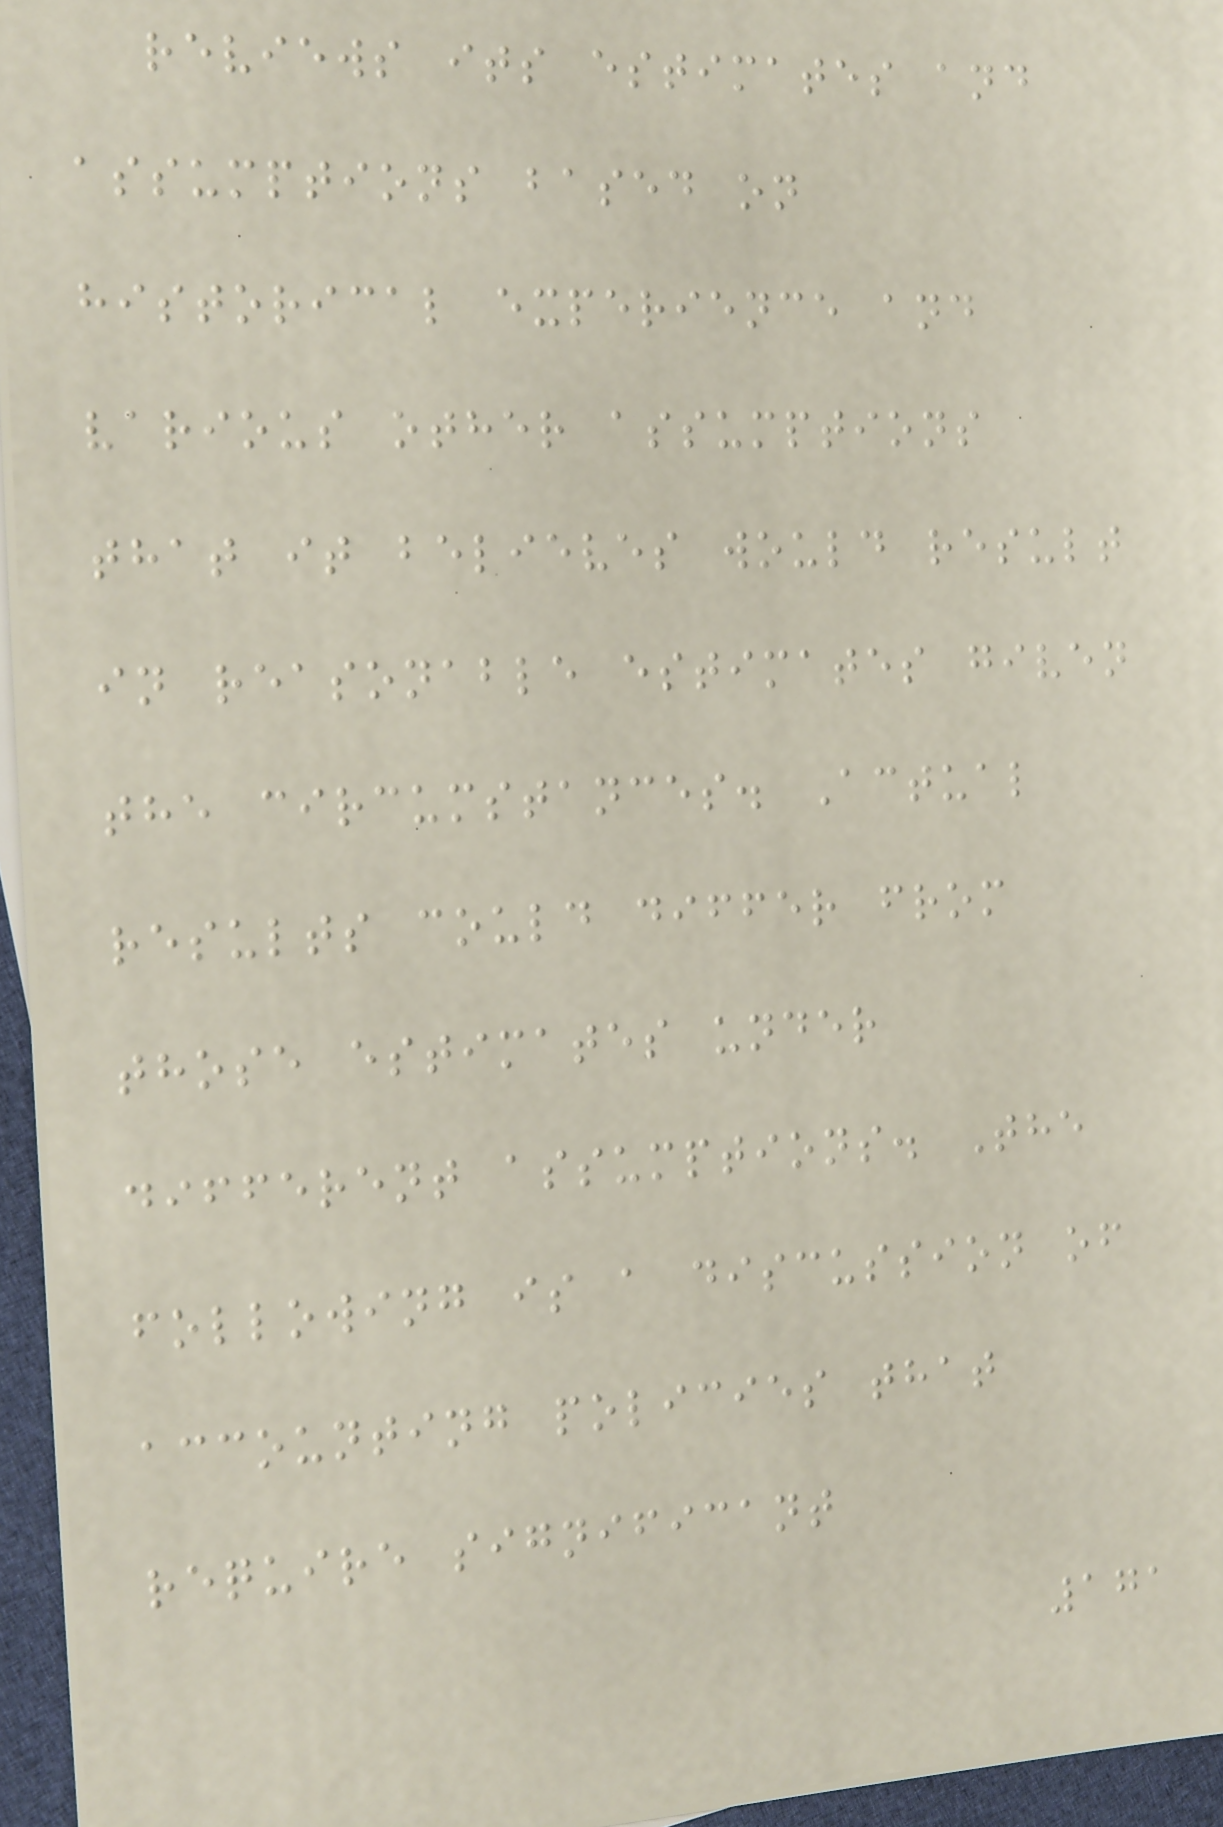reviews its estimates and
assumptions based on
historical experience and
various other assumptions
that it believes would result
in reasonable estimates given
the circumstances. Actual
results could differ from
those estimates under
different assumptions. The
following is a discussion of
accounting policies that
require significant
171
